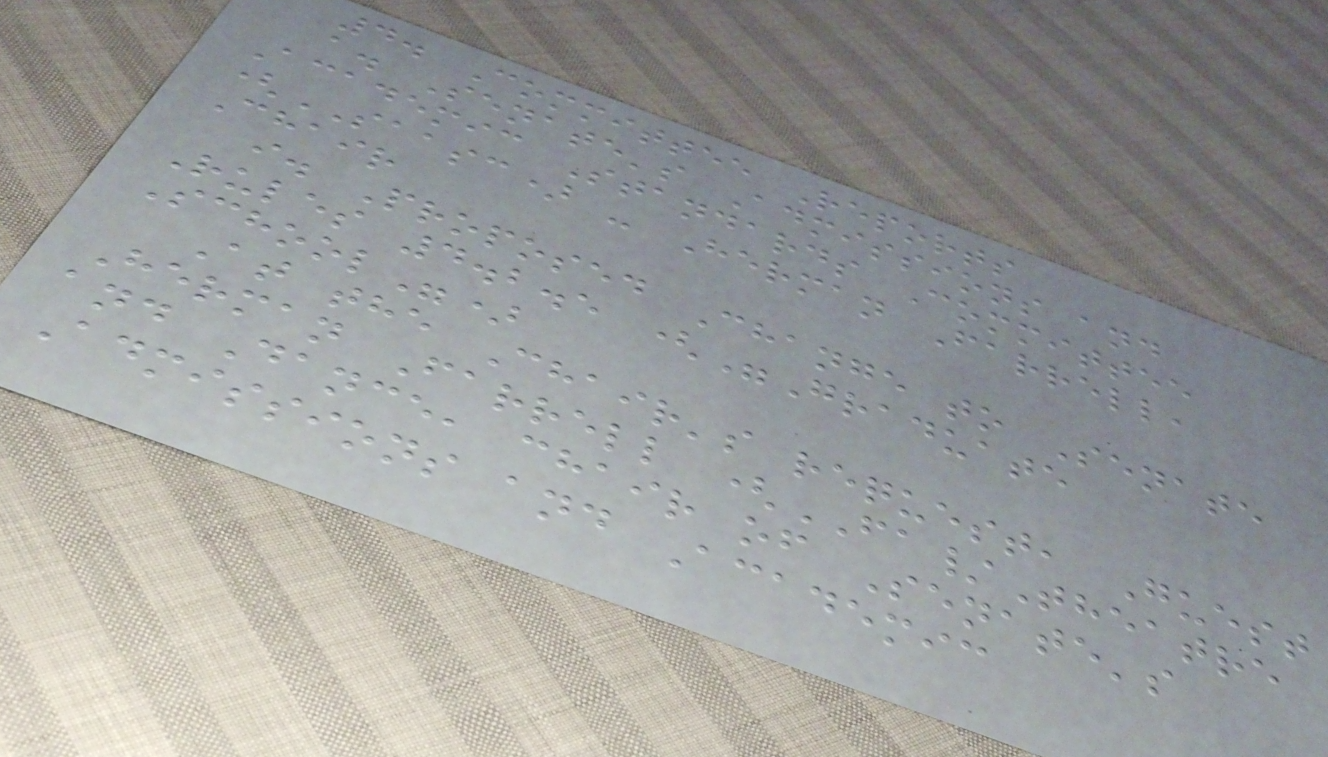4. Committee Reports
a. Senate's Admissions and
Academic Standards Committee
(SAASC) - Herman Farrell,
Chair
i. Proposed Change to Senate
Rules 4.2.5 ("Graduate
School")
At the Chair's request, Guest
Herman Farrell (FA/Theatre
and Dance, chair of Senate's
Admissions and Academic
